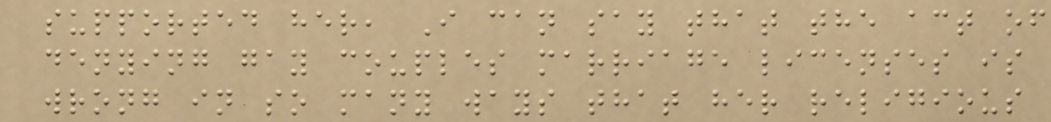supported her, I can say that the act of
denying gay couples marriage licenses is
wrong in so many ways that her religious
